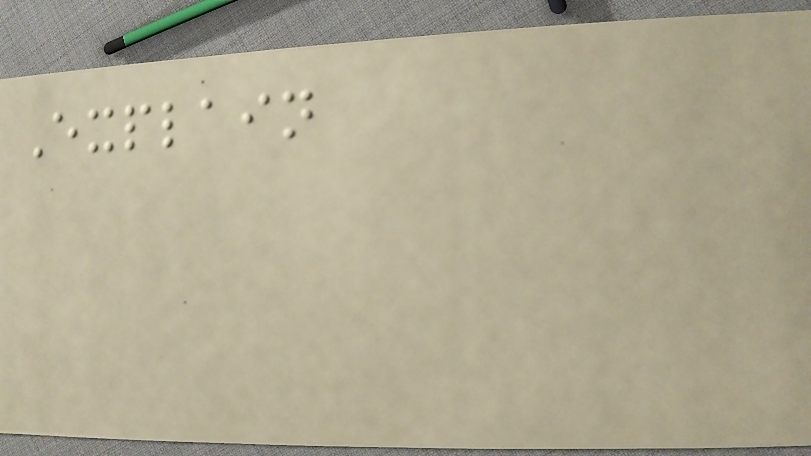Explain
